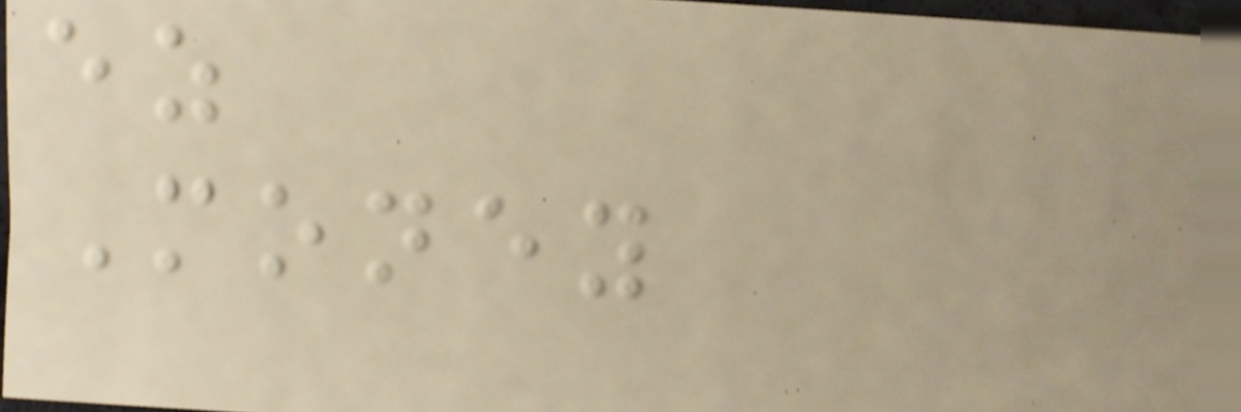ez
Money
